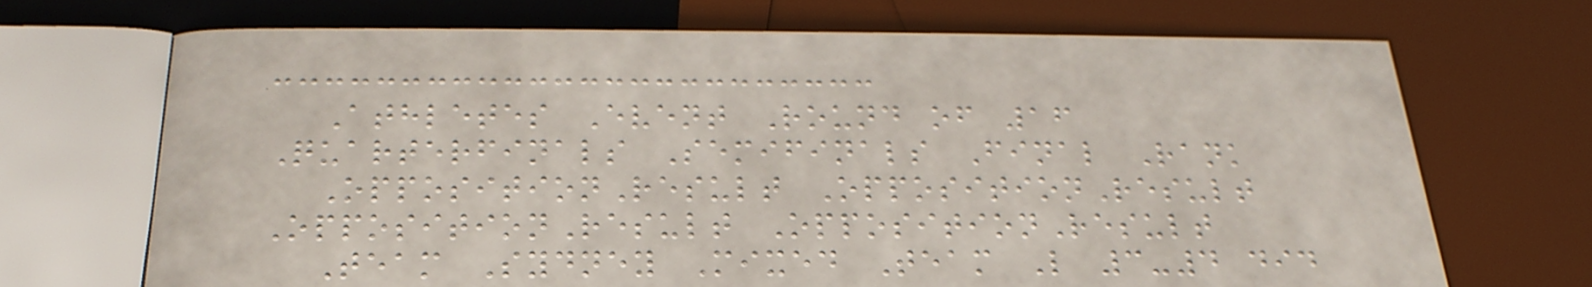Athletes Event Round of 16
Quarterfinals Semifinals Final Rank
OppositionResult OppositionResult
OppositionResult OppositionResult
Team Sydney Mixed Team L 3-4 did
